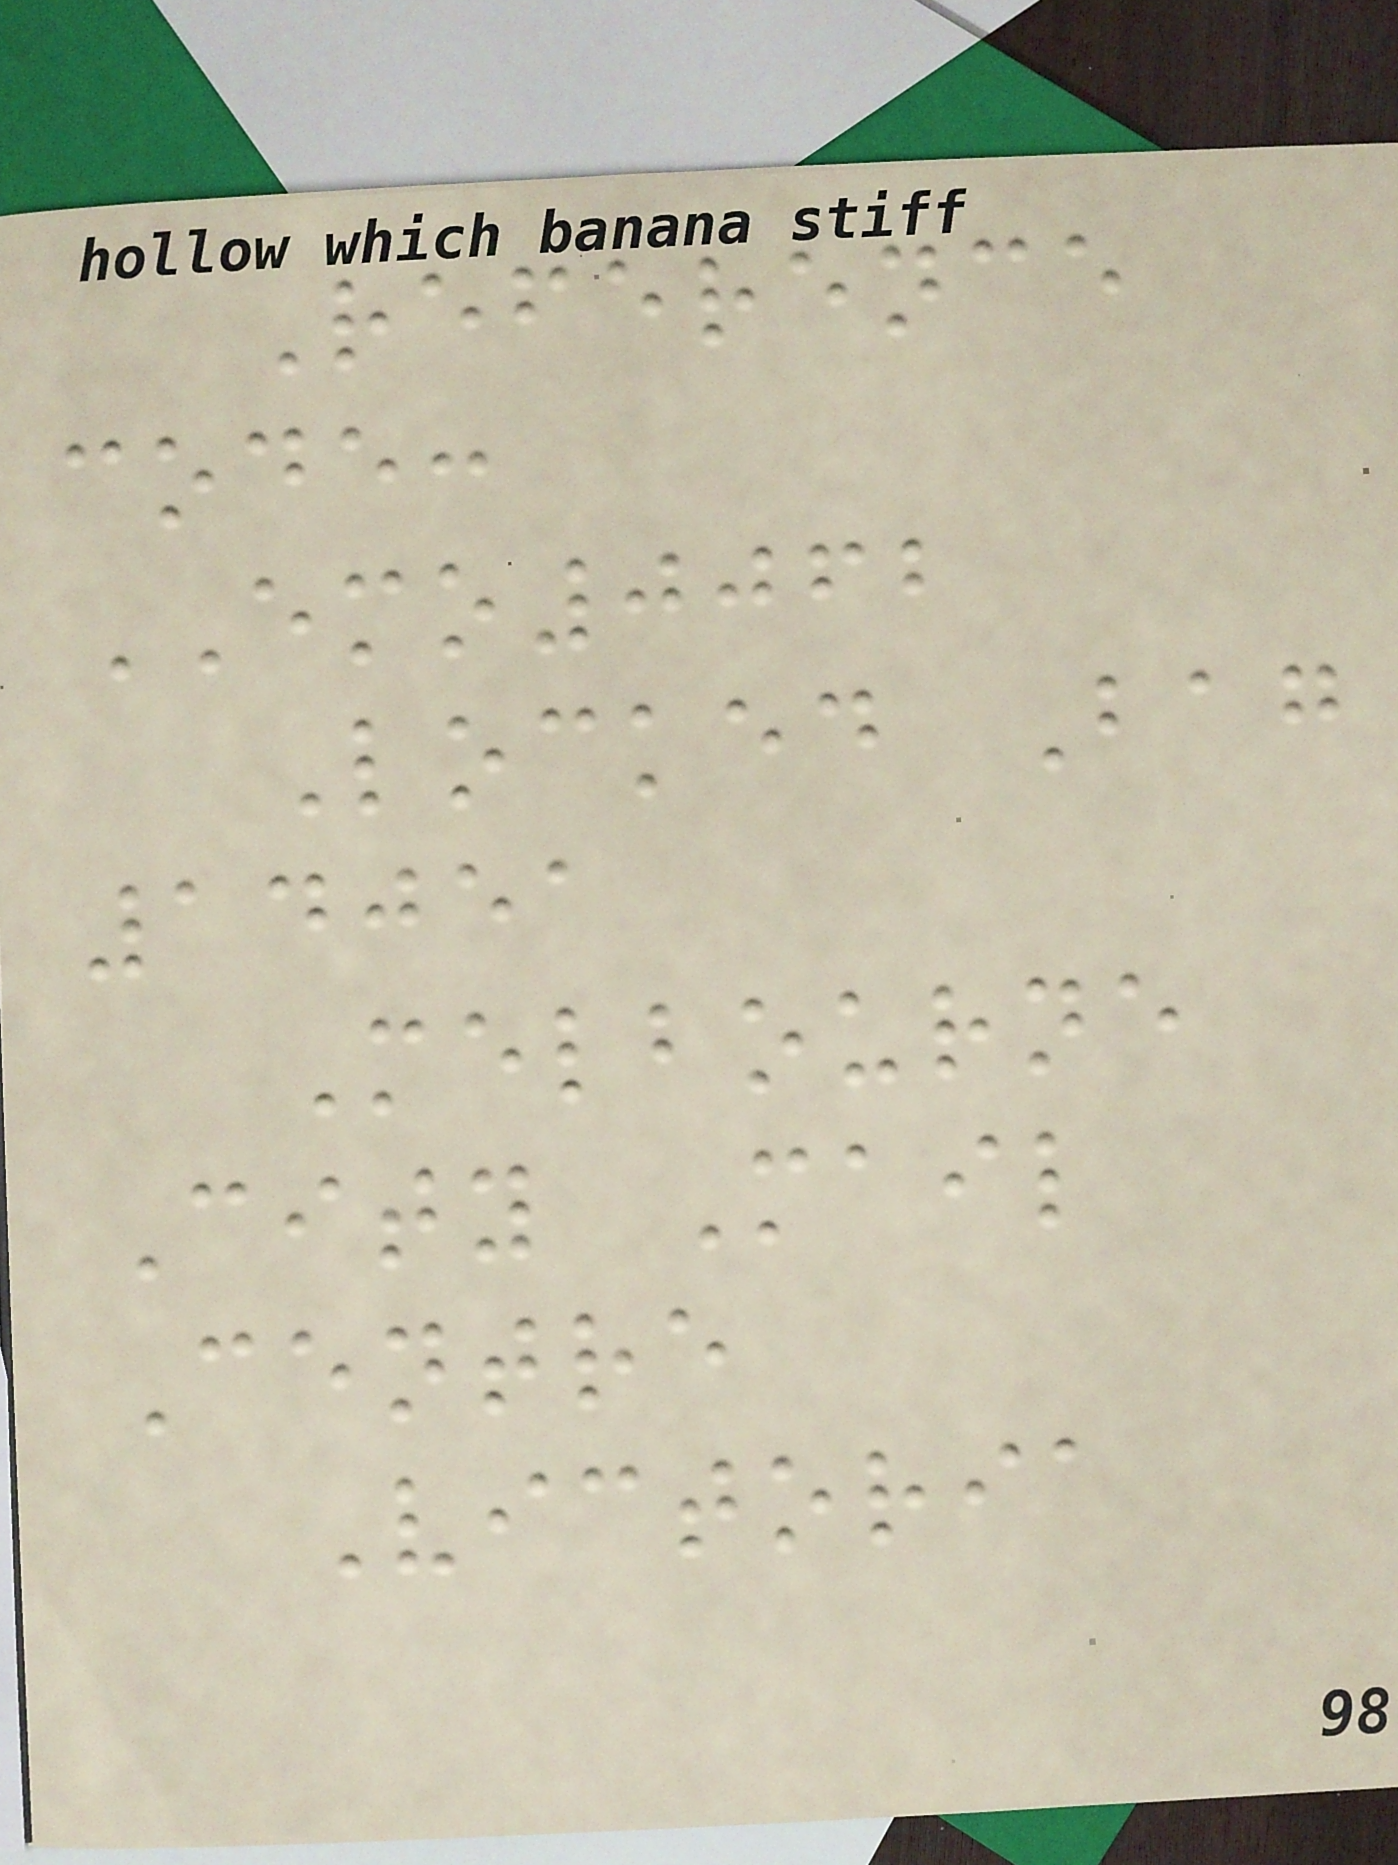Reference
code:
EMO0062
Locked Bag
14051
Melbourne
City Mail
Centre
Victoria
